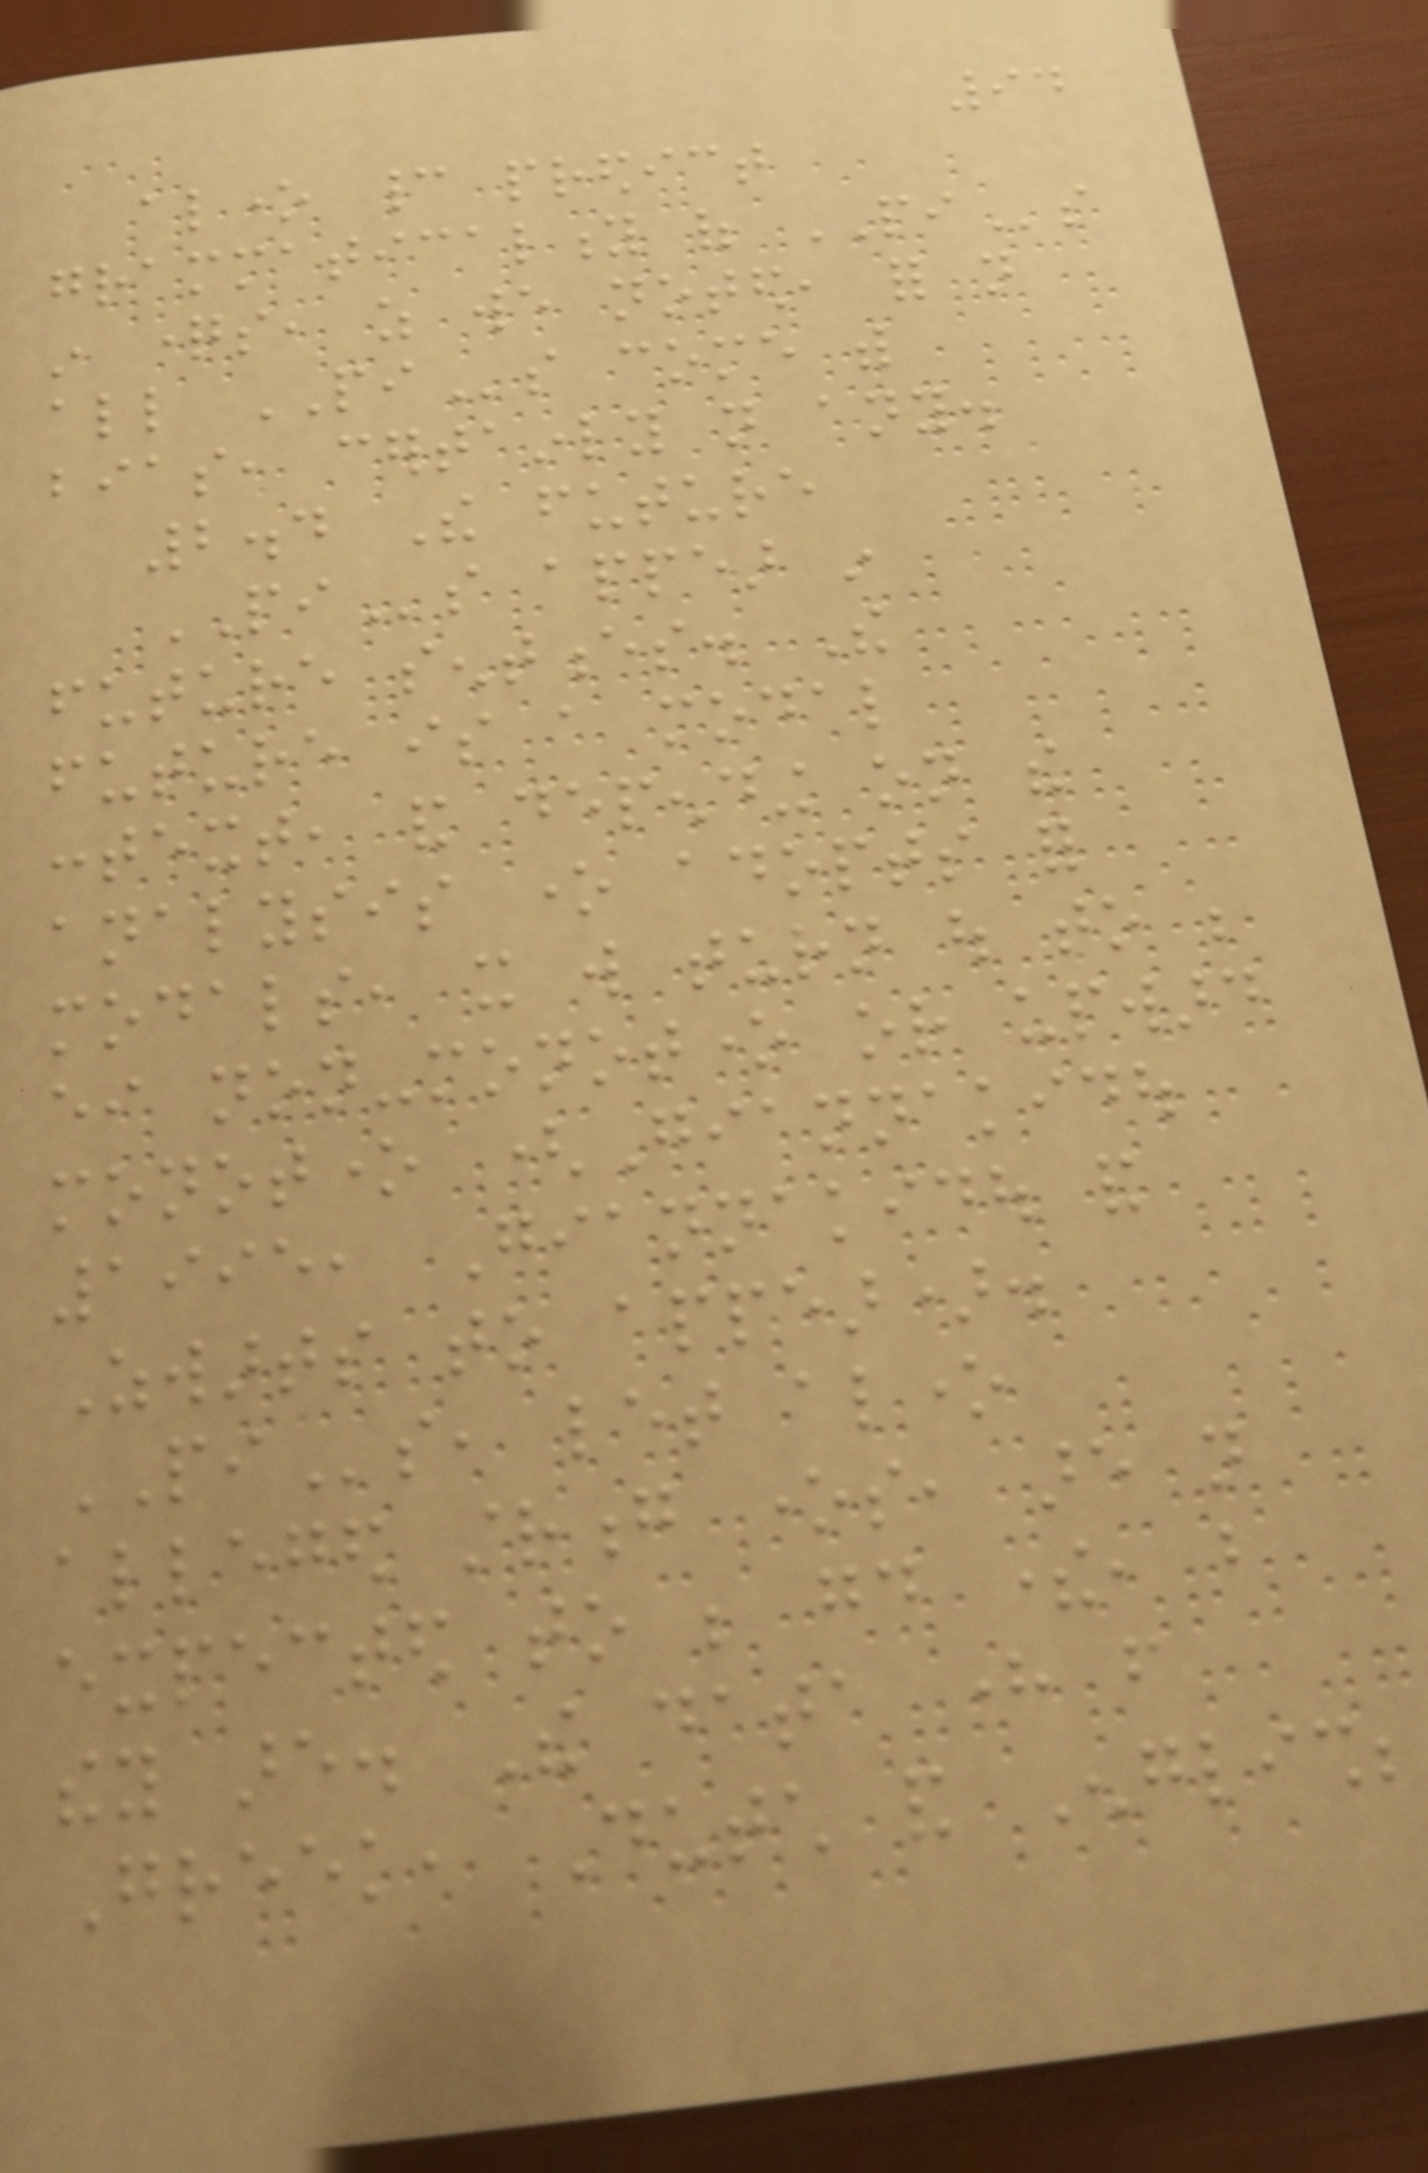94
alone cannot predict
grammaticality of PIs
in questions, as we noted, for not
all PIs come with
bias, certainly not any.
2.4 The future
PIs appear in
future sentences. The
future is a modal
context, and depending on the
analysis one adopts for
modals, it will turn out to be
either non-monotone or upward
monotone (Giannakidou
1995, Giannakidou and
Zwarts to appear).
PIs, let alone
alleged strong ones, are not
expected to be good there, but
they are. The data here from
Greek, Dutch and English;
